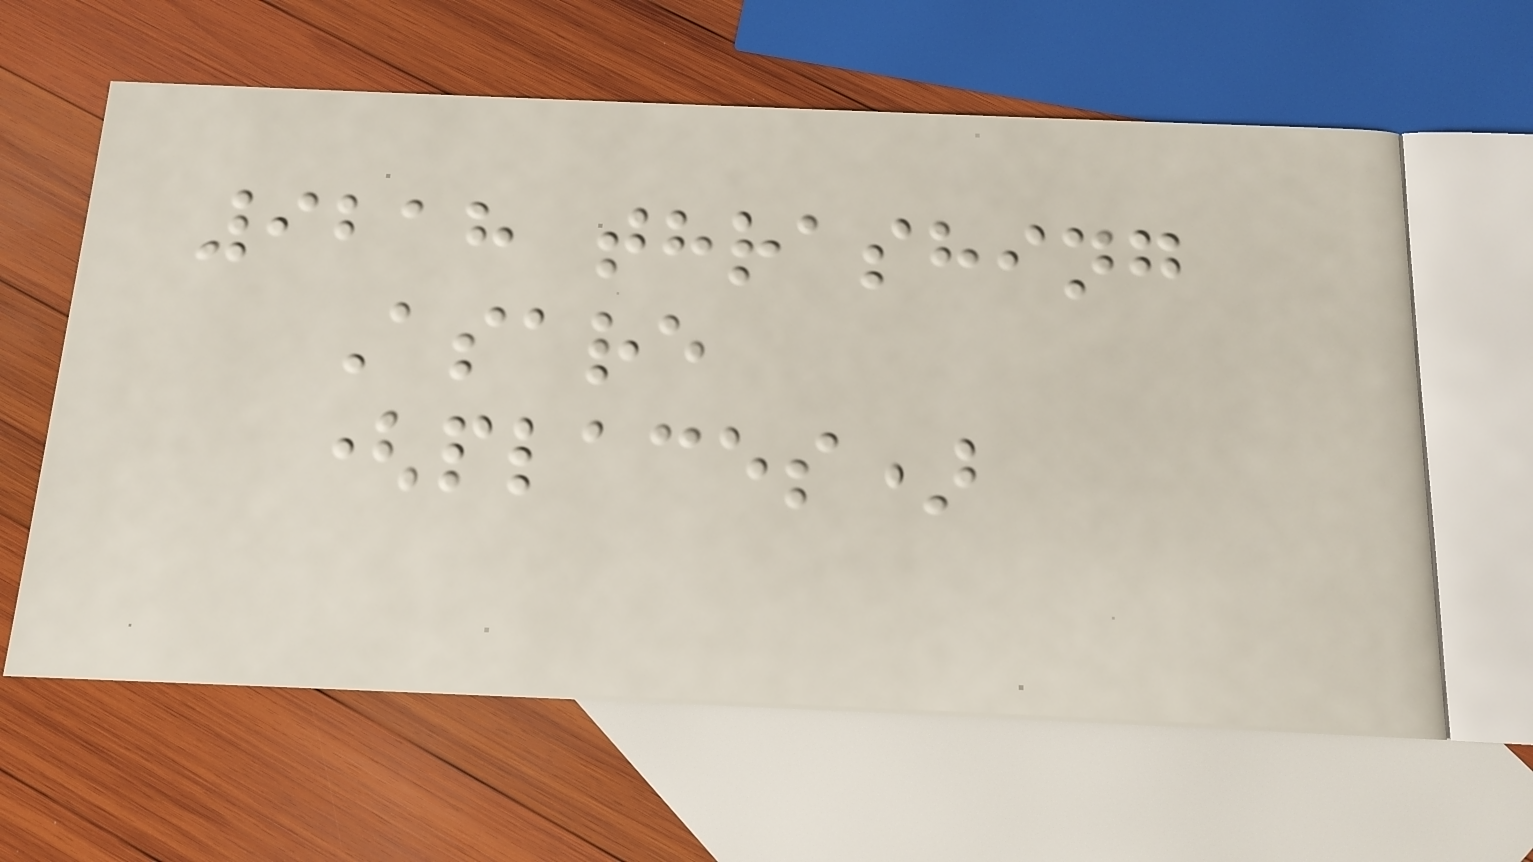9218 thrashing
Asare
(places)
